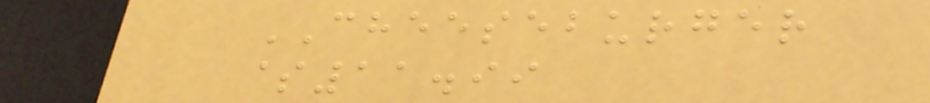CHEESEBURGER
$11.99
